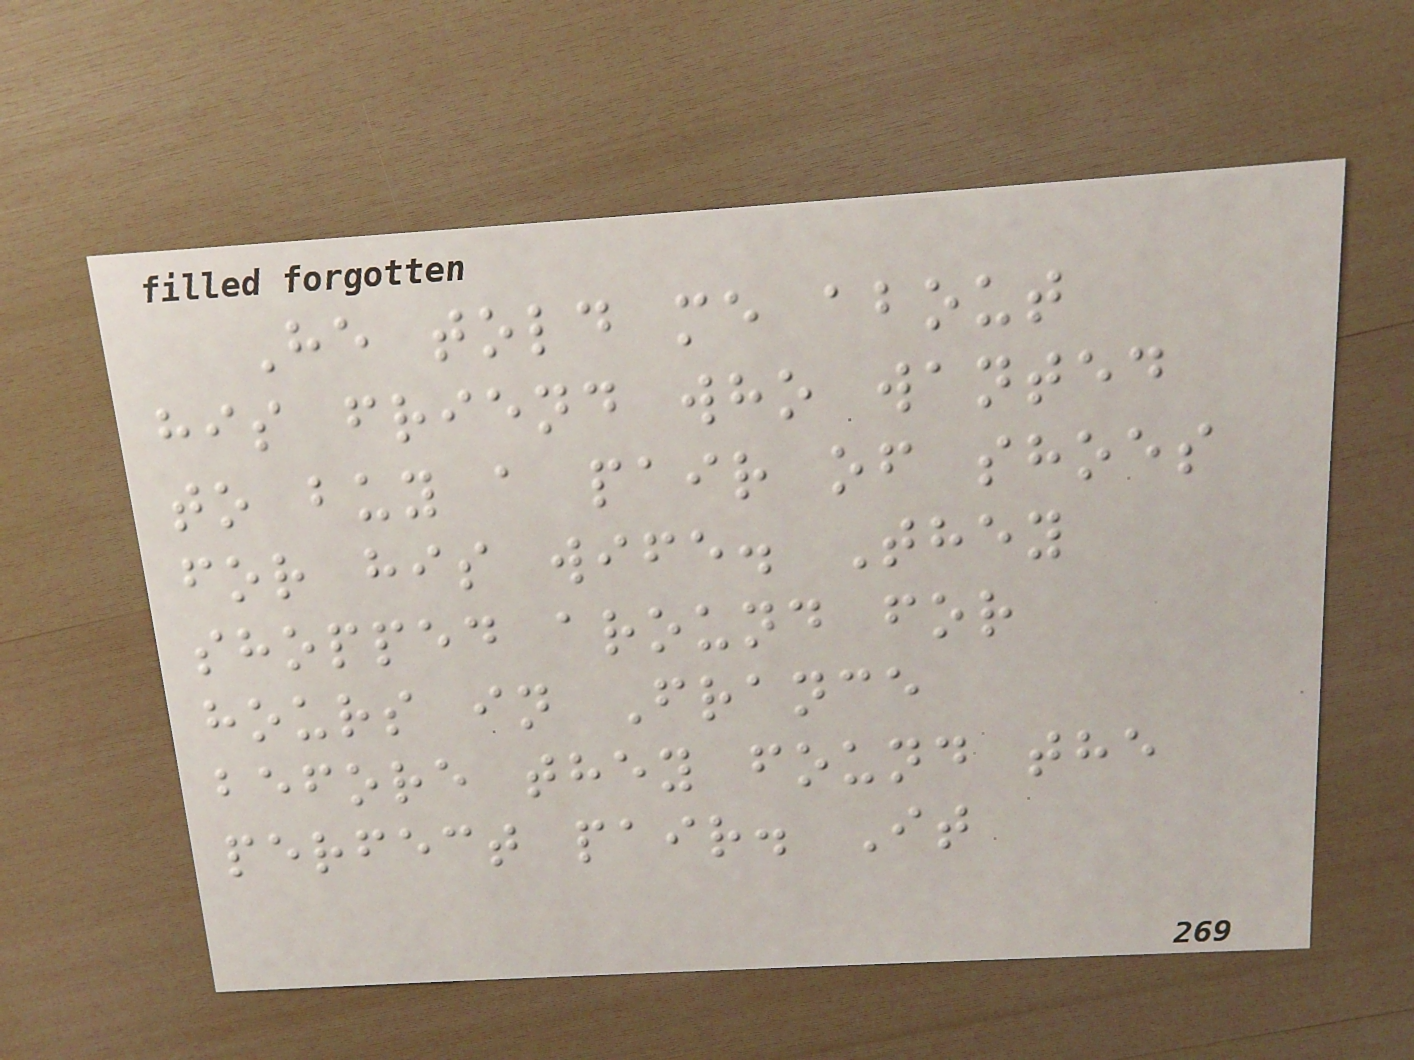He told me about
his friend who wanted
to buy a pair of shoes
for his wife. They
shopped around for
hours in France
before they found the
perfect pair. It
